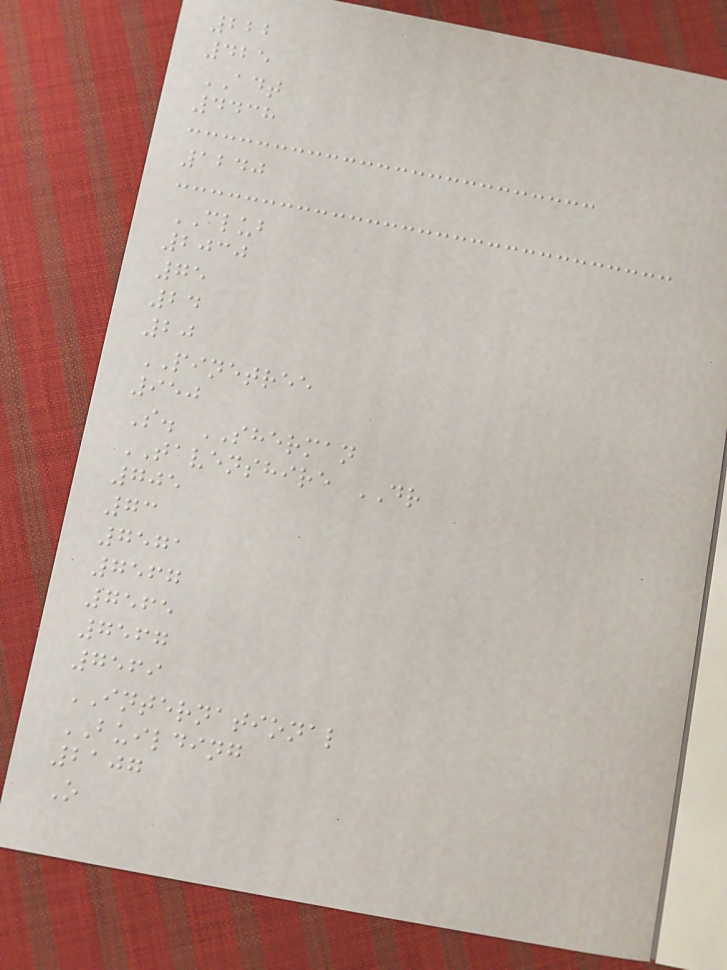222
425
ADT
4438
1240
CLUB
2030
75
24
20
PINETREE
950
S. SHERMAN
TAVENSHIRE DR
705
73
7571
7567
7565
7567
7569
INTERNATIONAL
BUILDING
2107
O
